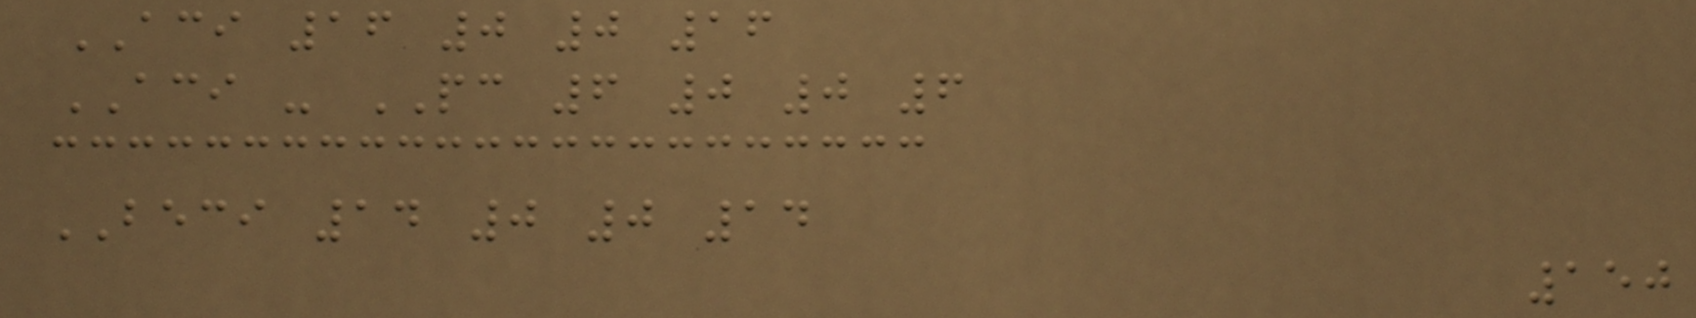ACI 16 0 0 16
ACI - PC 6 0 0 6
BECI 14 0 0 14
150
